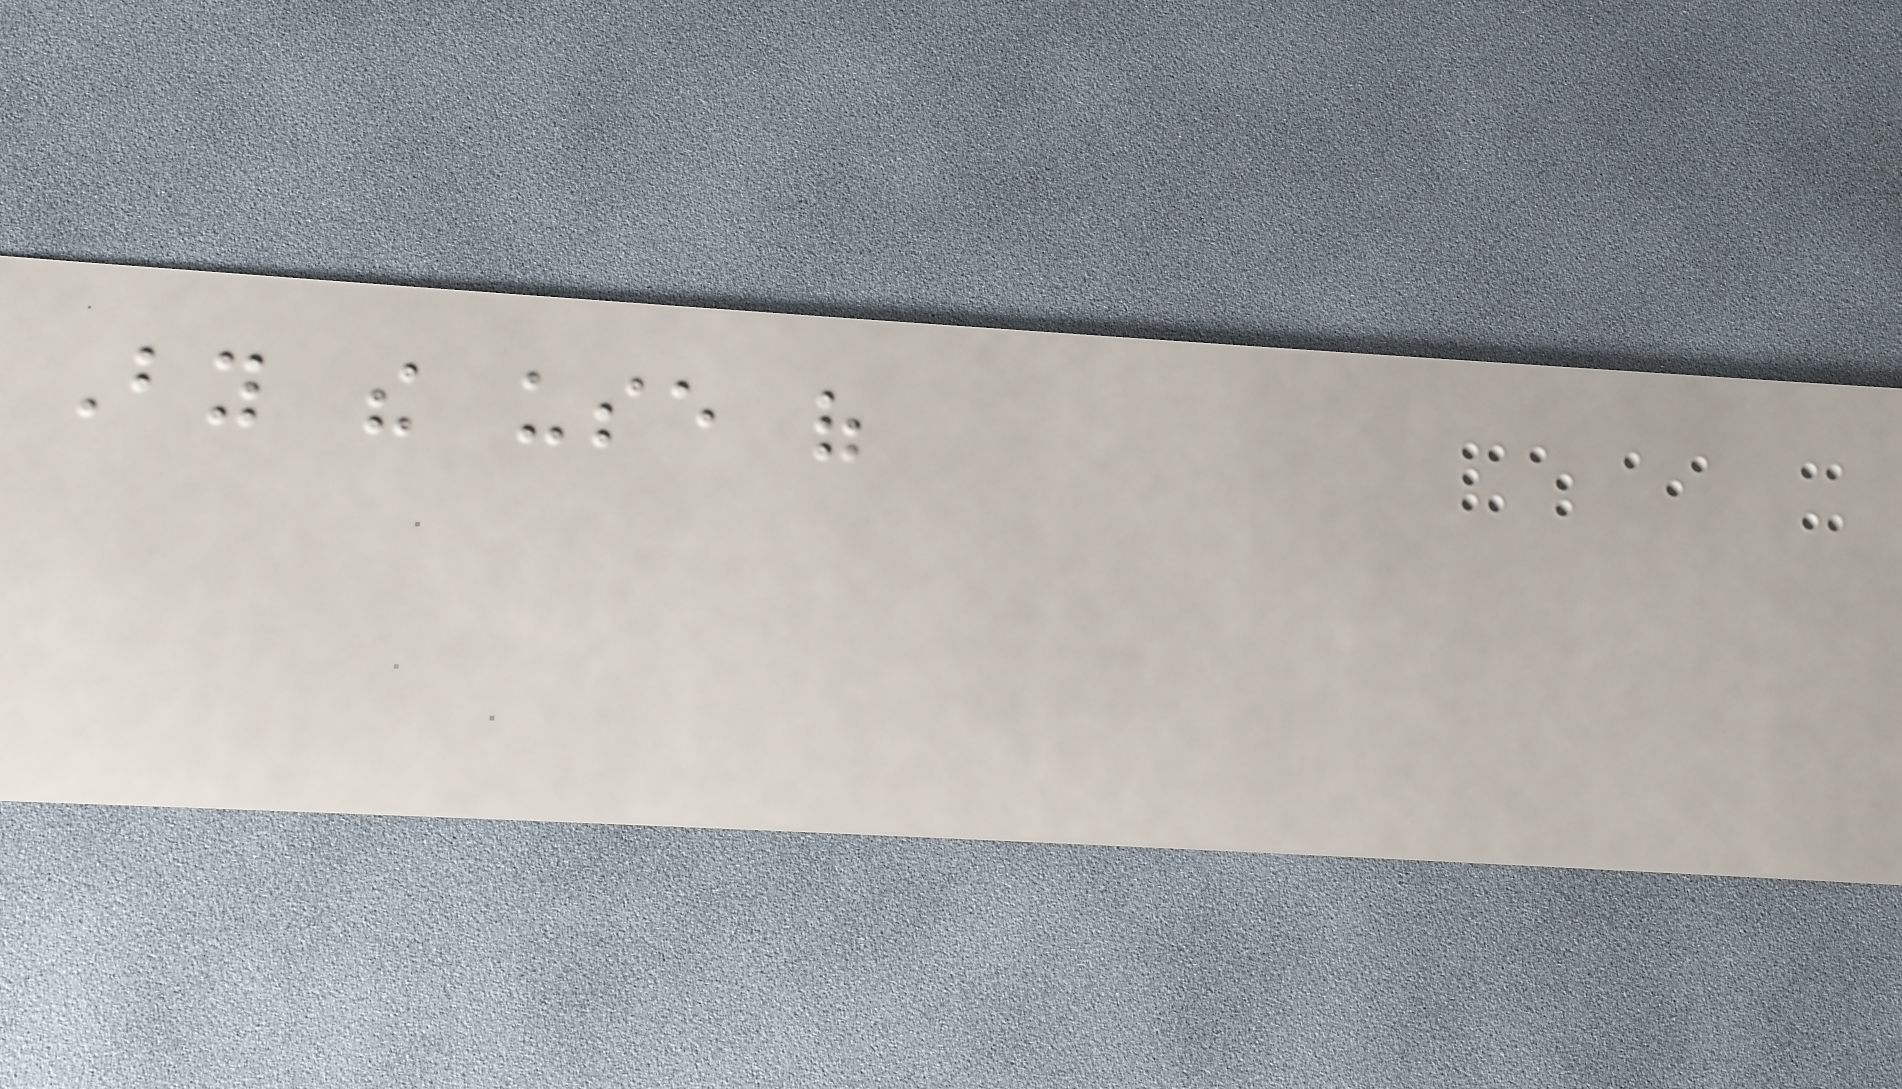By the use of
